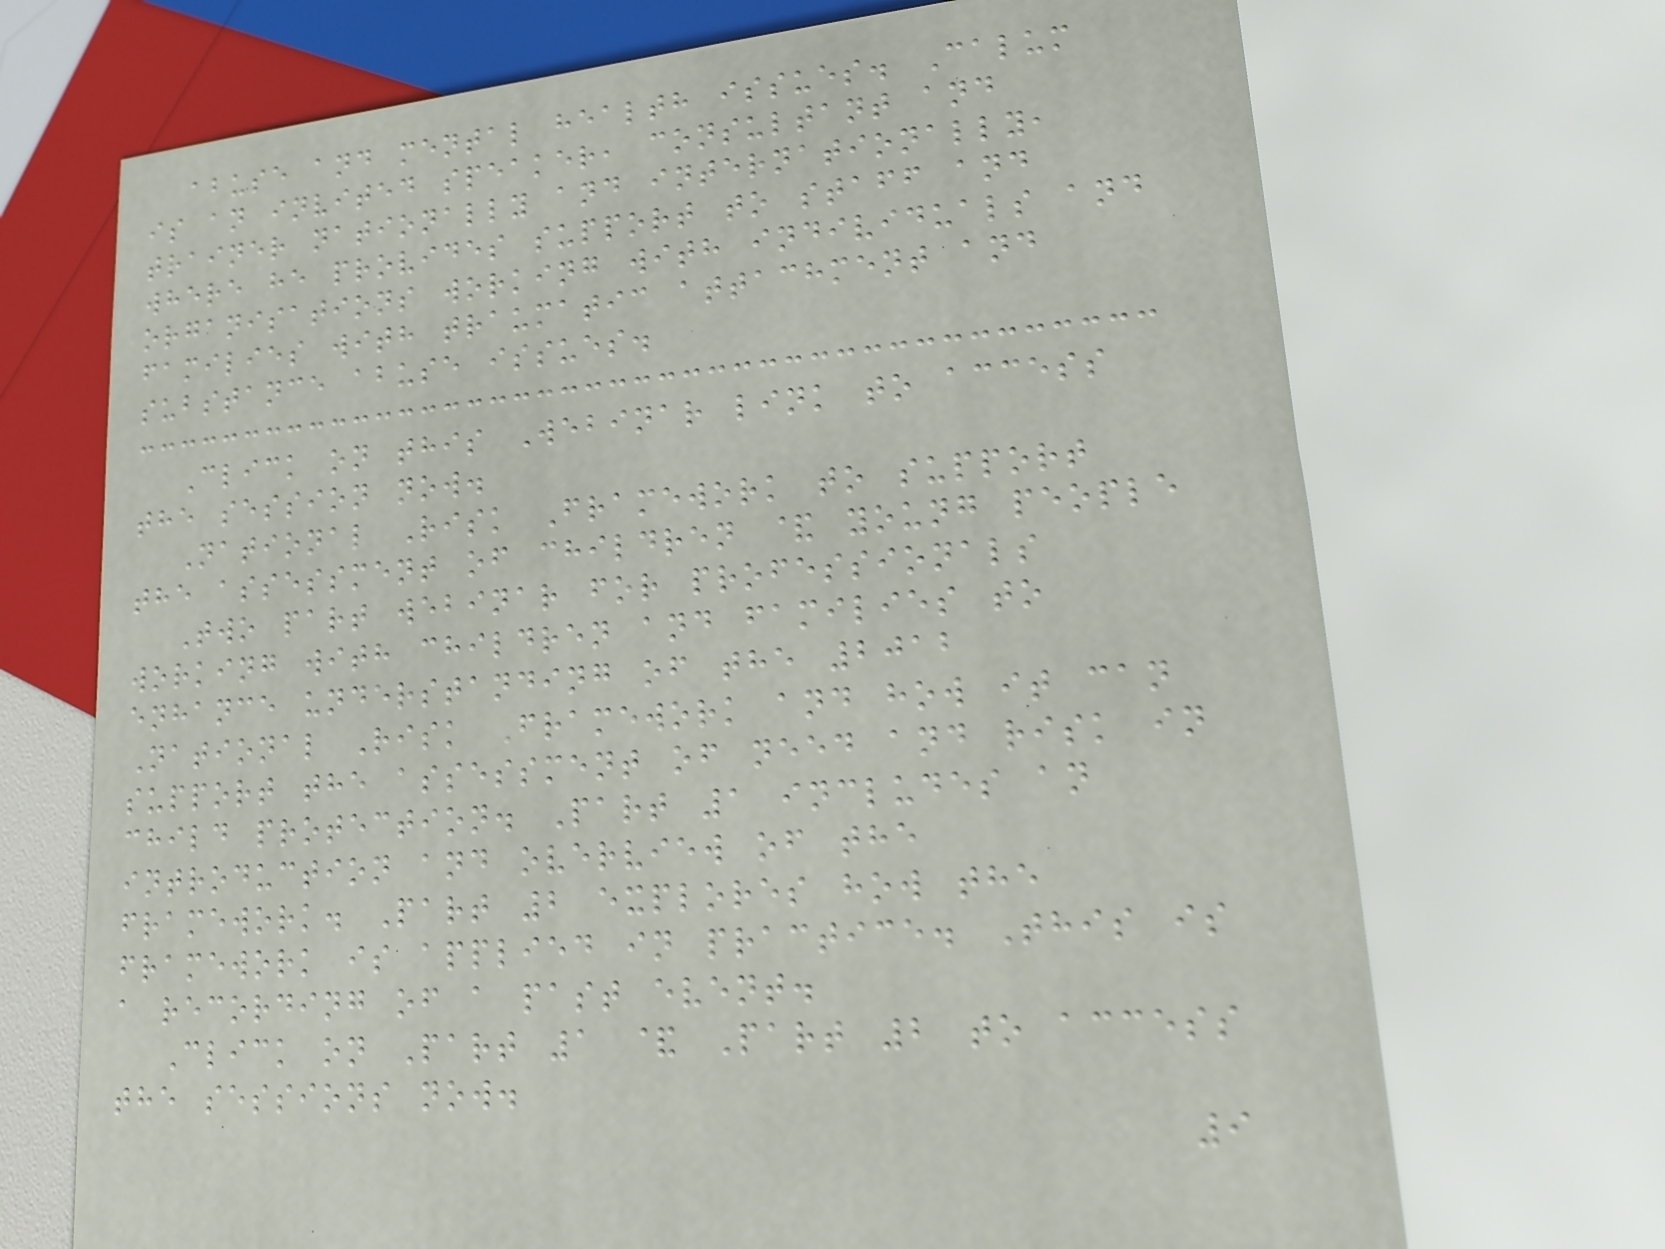abuse and mental health issues. Calum
is an invited speaker, consultant and
trainer nationally and internationally,
where he provides support to staff and
organisations working with individuals and
families with traumatic attachment and
substance abuse issues.
Click on this Webinar link to access
the session now.
National Risk Framework to support
the assessment of children & young people
Two part webinar for professionals
working with children and families to
enhance understanding of the 2012
National Risk Framework and how it can
support the assessment of need and risk in
child protection. Part 1 includes an
introduction and overview of the
framework. Part 2 explores how the
framework is applied in practice. This is
a recording of a past event.
Click on Part 1 & Part 2 to access
the sessions now.
9
